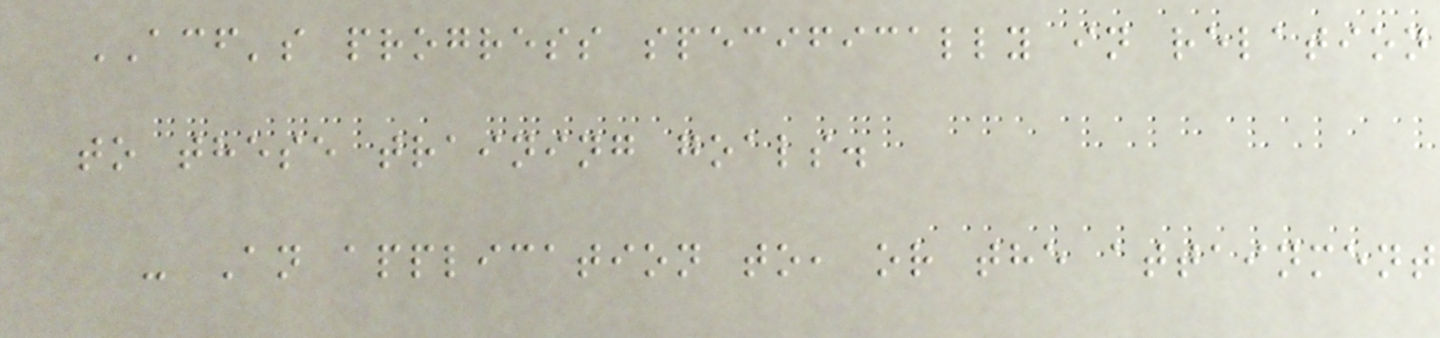ACF's progress specifically in relation
to these training goals.
- An application to, or the attainment
